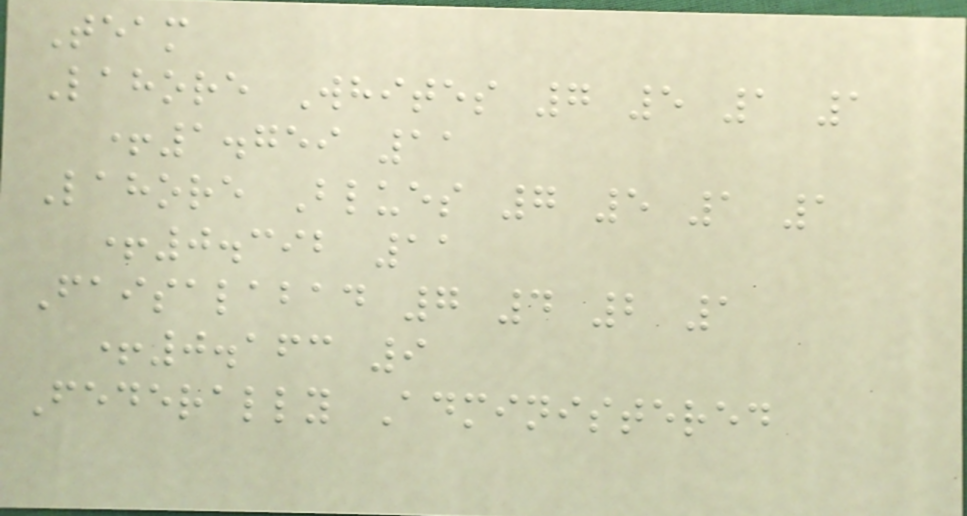Team
Lahore Whites 7 5 1 1
+1.759 11
Lahore Blues 7 5 1 1
+0.392 11
Faisalabad 7 4 2 1
+0.163 9
Federally Administered
